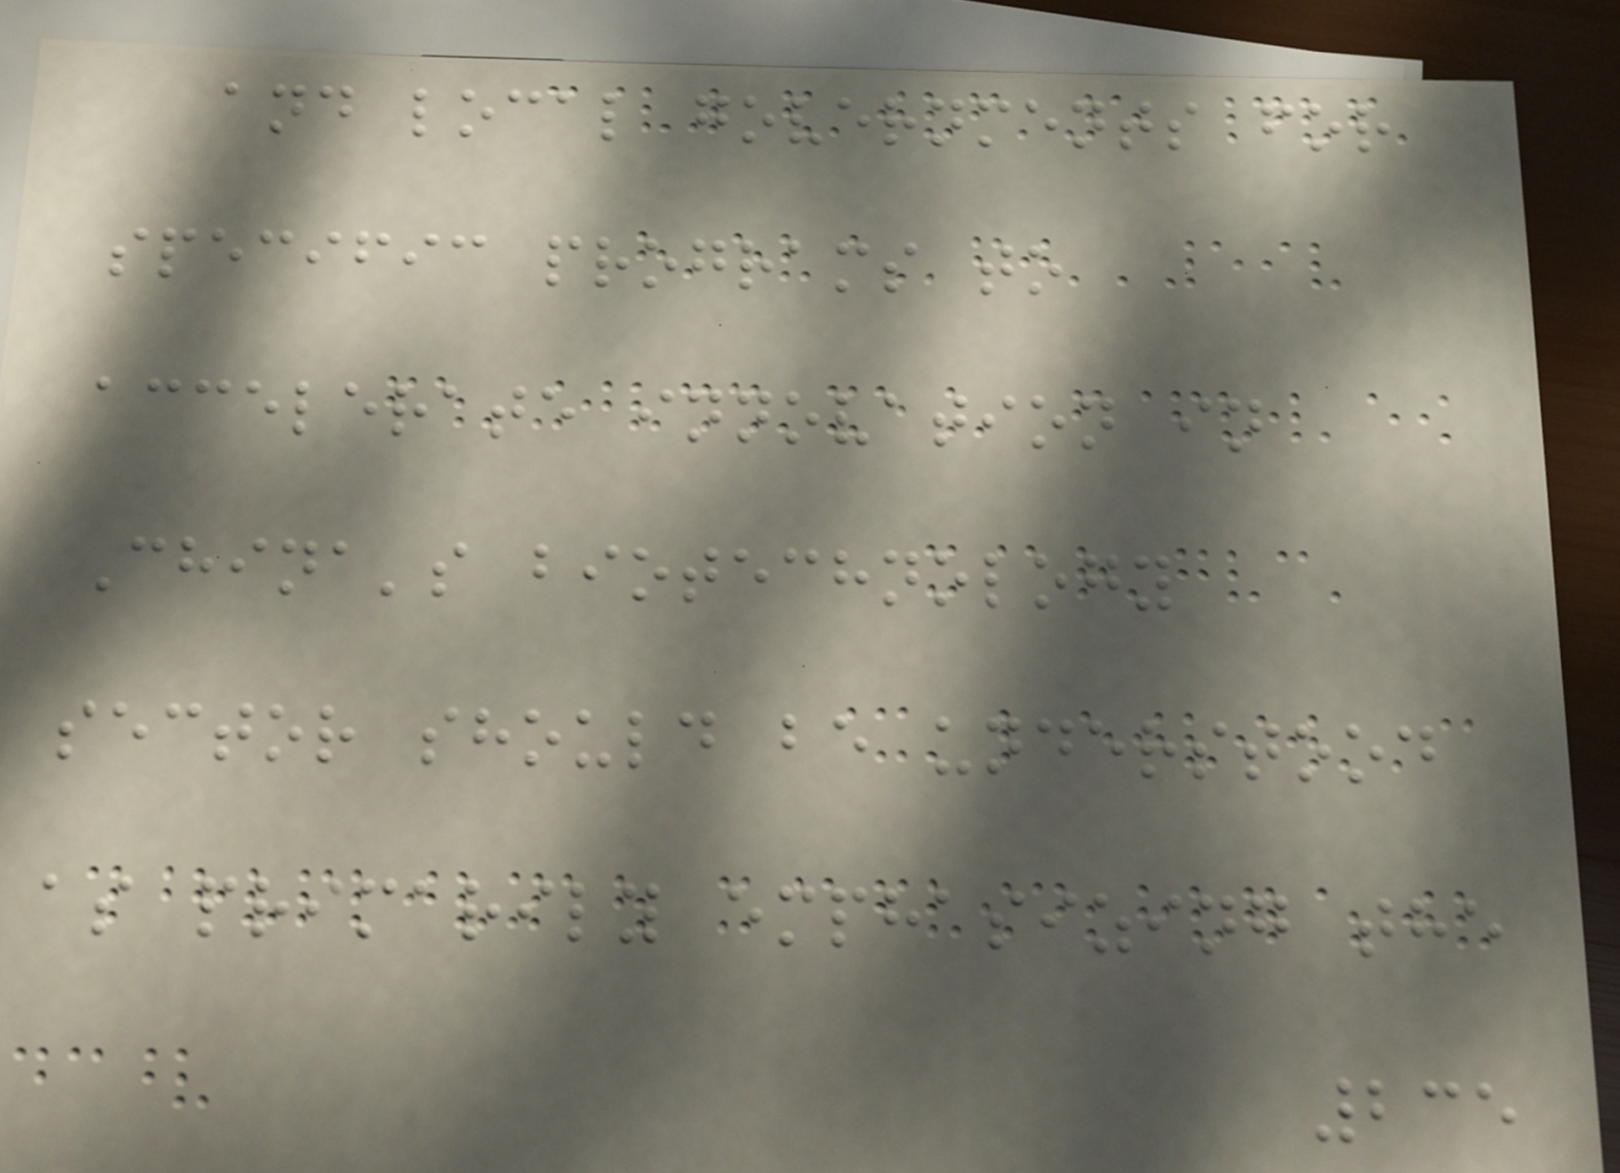and local governments for
specific programs to
accelerate innovation in
China's biotechnology
sector should be understood
as primarily emphasizing the
235
